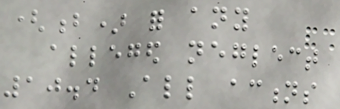(b) for any
alleged neglect
10.4 All actions
